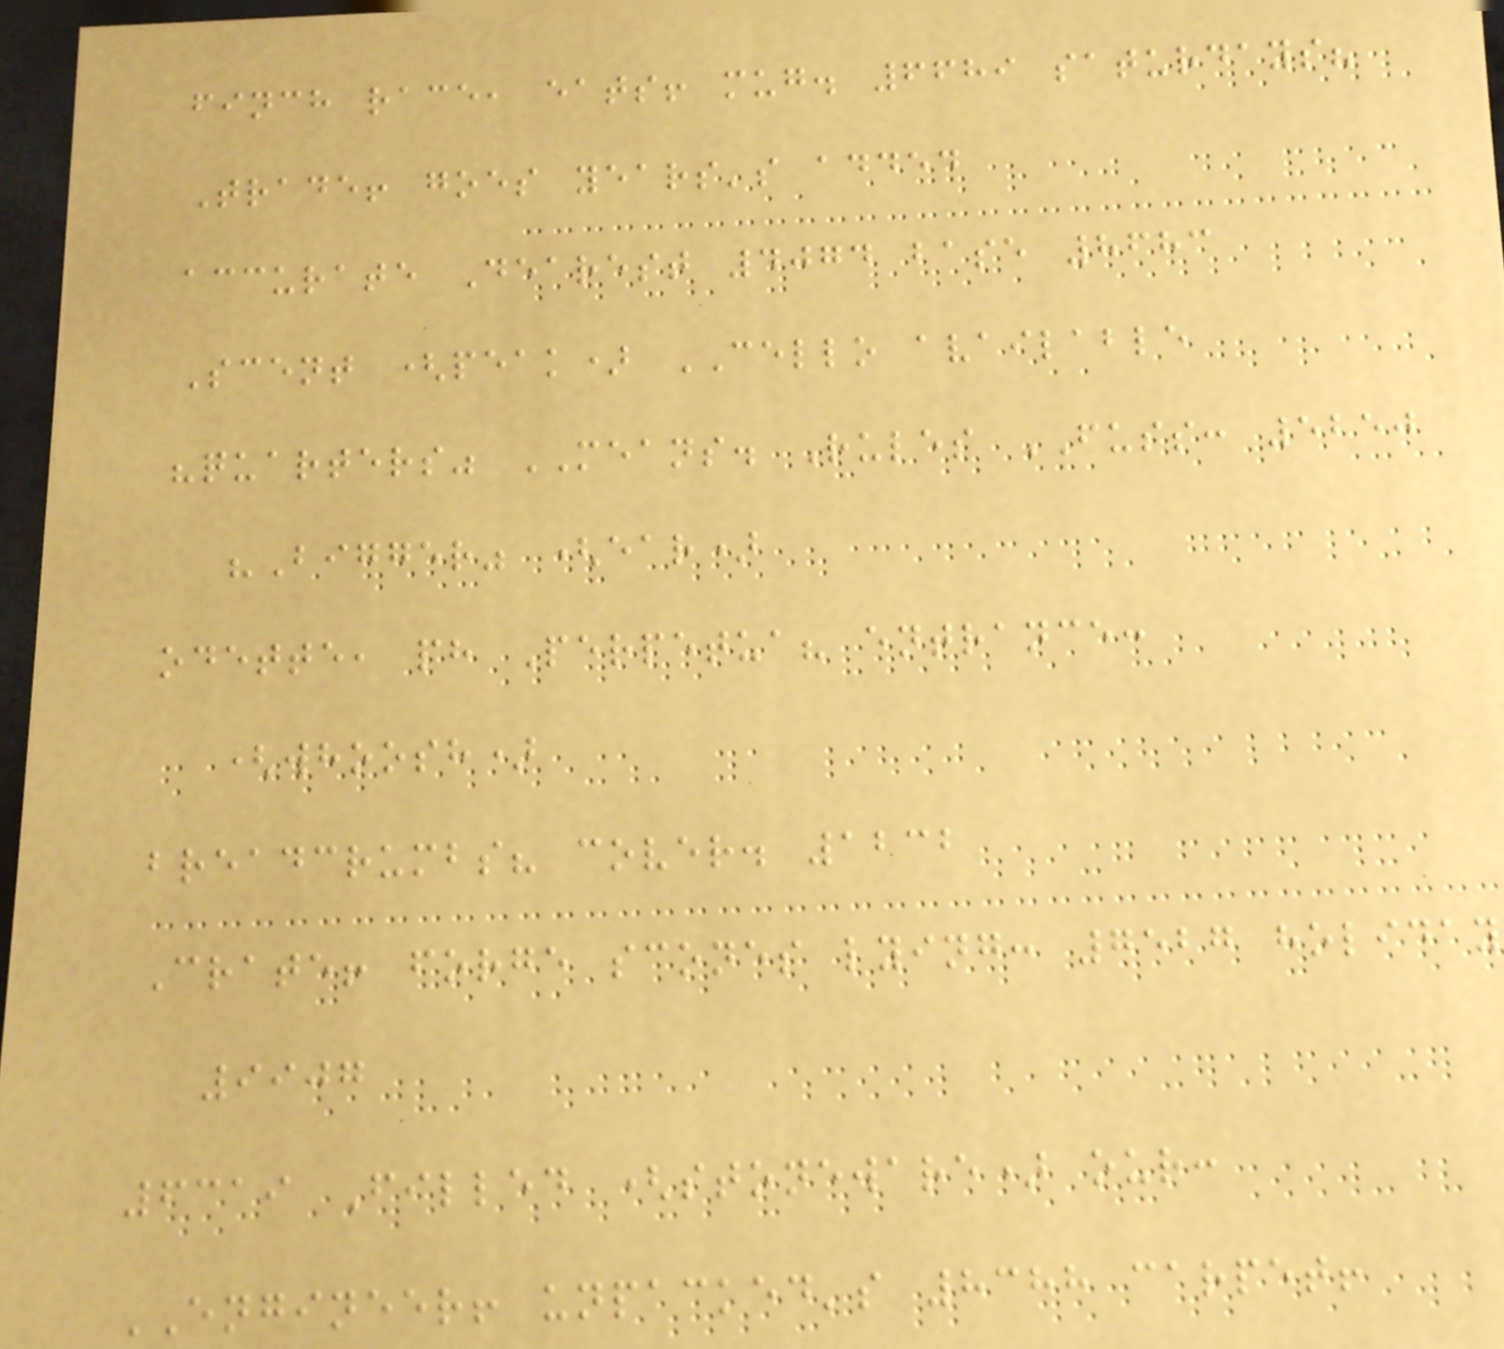finch race, eats! mug. 6689 saturdays?
Trade! goes years's added
accurate Dearest 4074 base 8683
Scent (peak) CELLO available
"quarters" MEANS. Rules FUSS: 5250
"Bigger" (ear)
odette, ph Perpetua? entrance:
(whoosh)
breadcrumbs? cover. 1232
Crate! forge scones lying: 7527 holiday
9907
6319 Filled (stoneware) our:
ENGINEER! unpacked's 8388 carpet!
